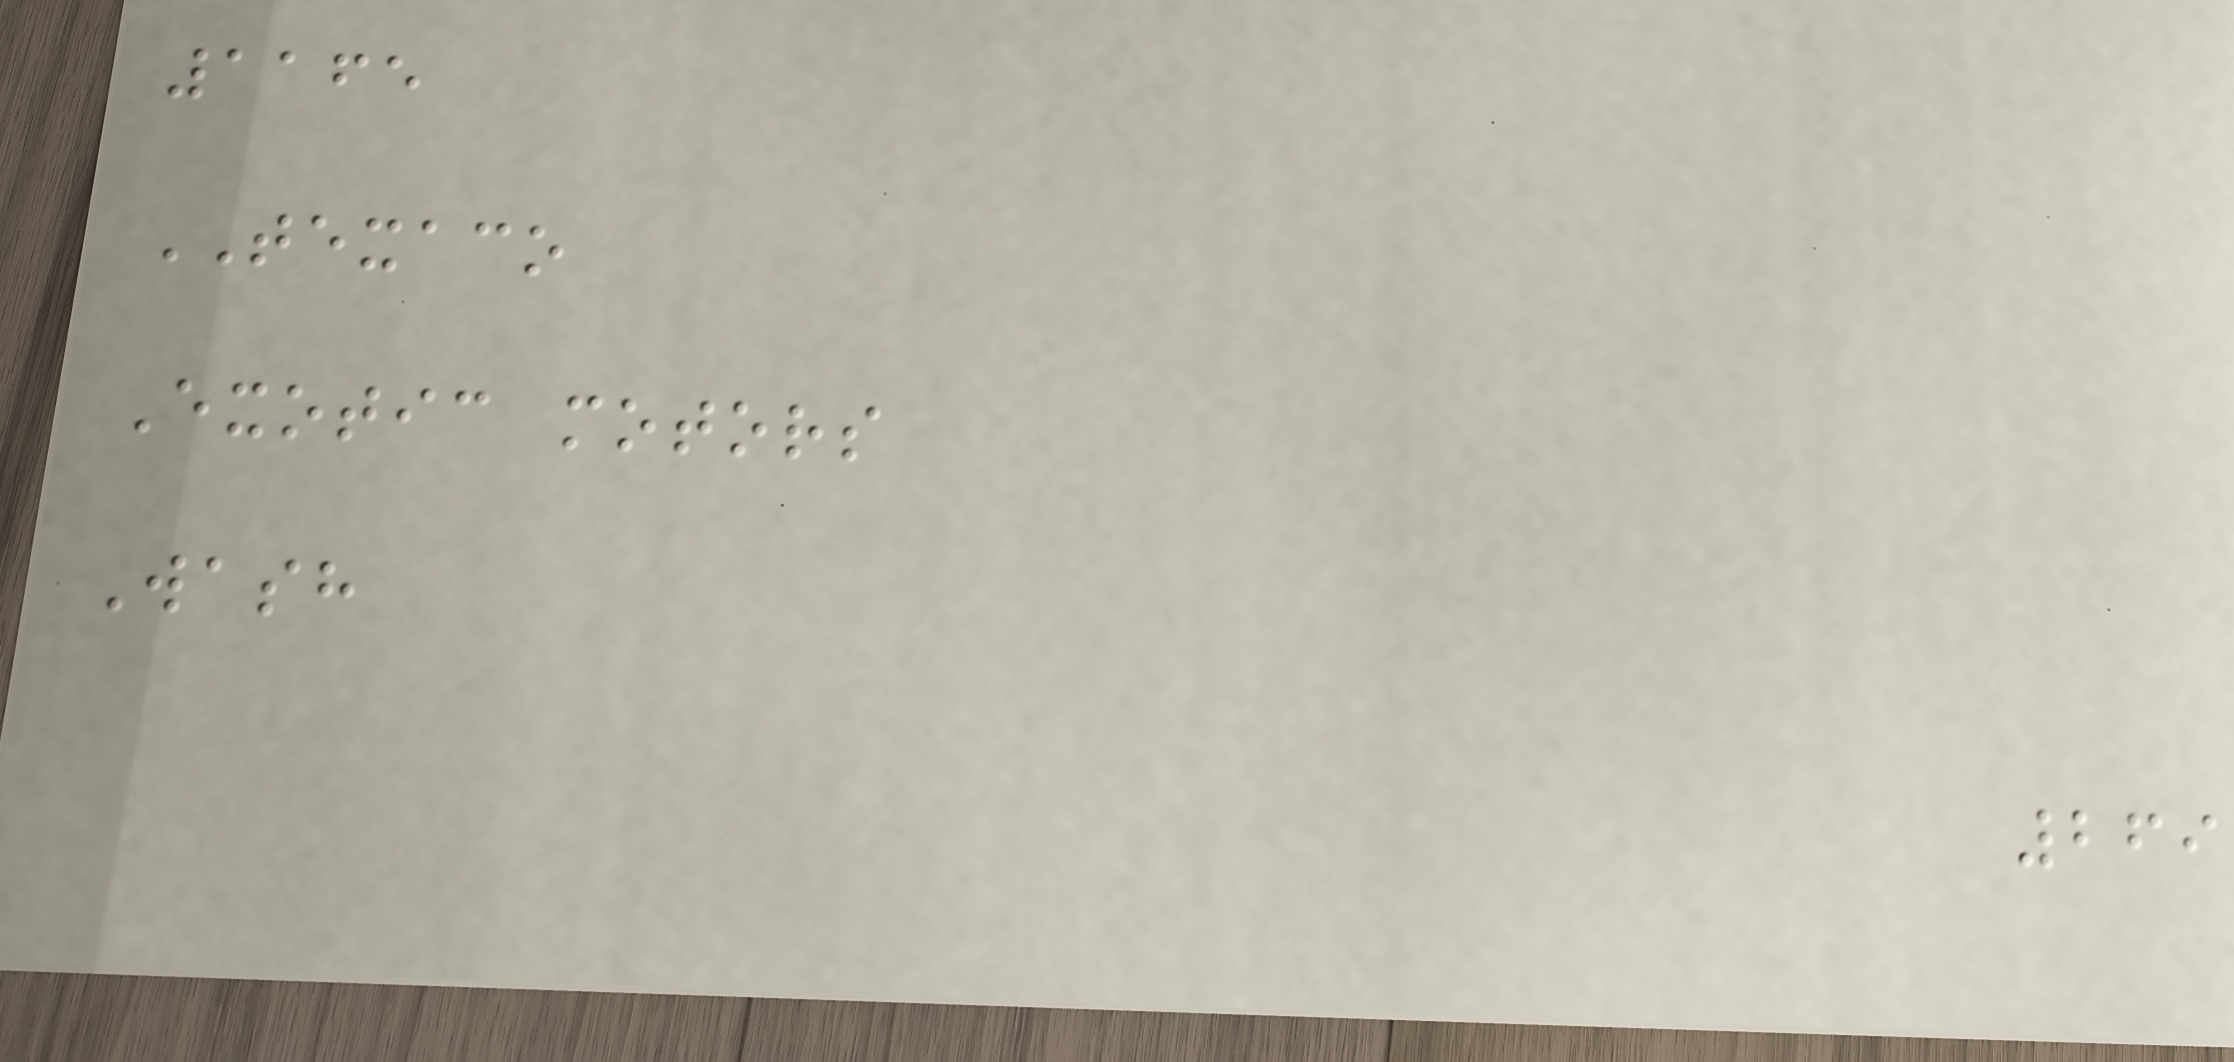1165
TEXACO
Exotic motors
Wash
269
